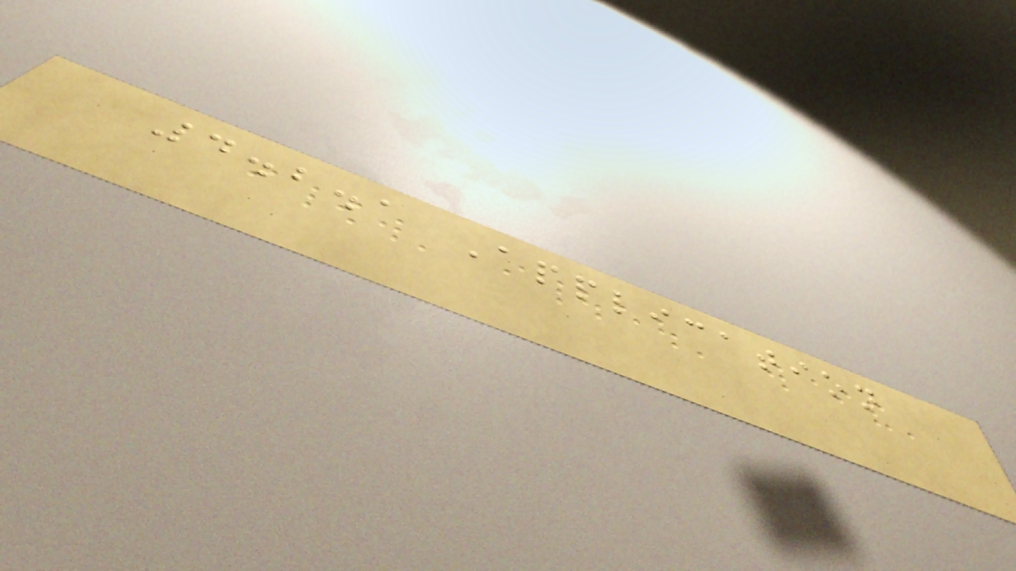4.2.1 Application
